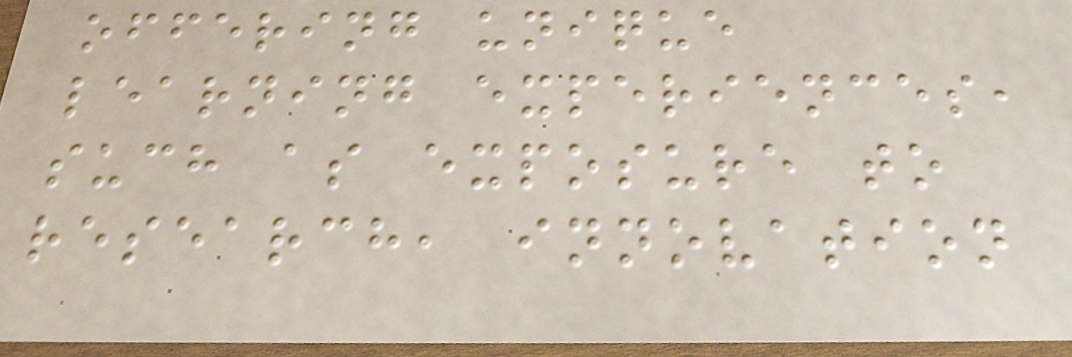offering unique
learning experiences,
such as exposure to
research, innovation
